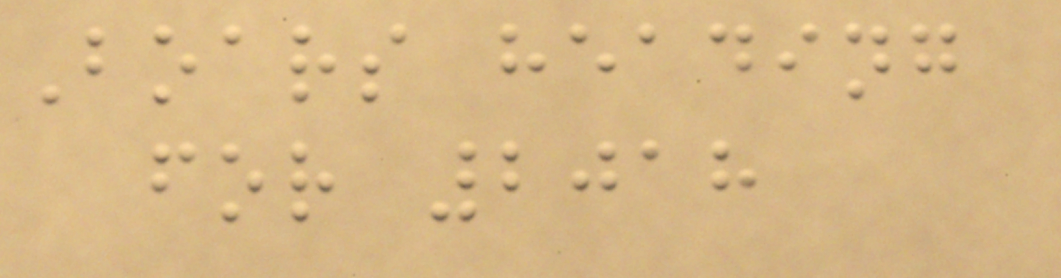Boars heading
for 2018
